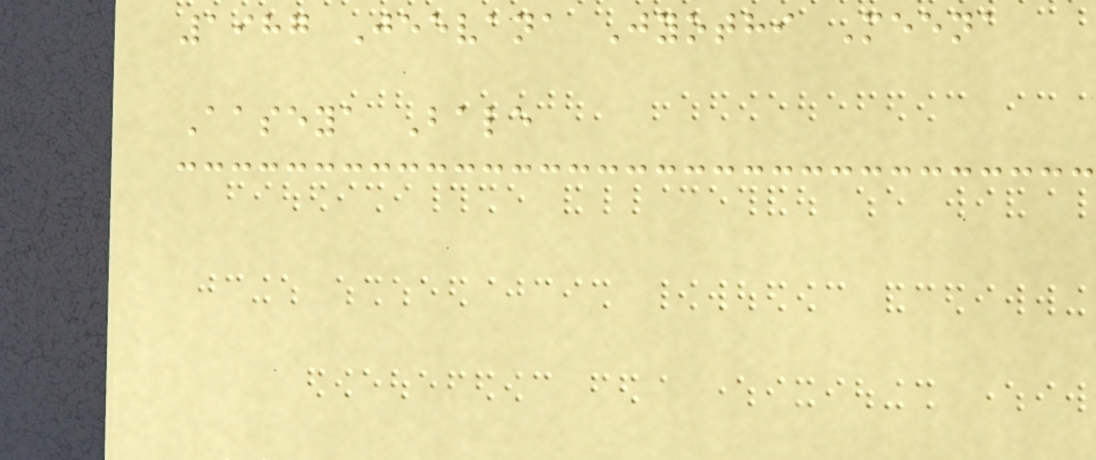1987 Jeevana Jyothi Meena
Aaseya Bale
